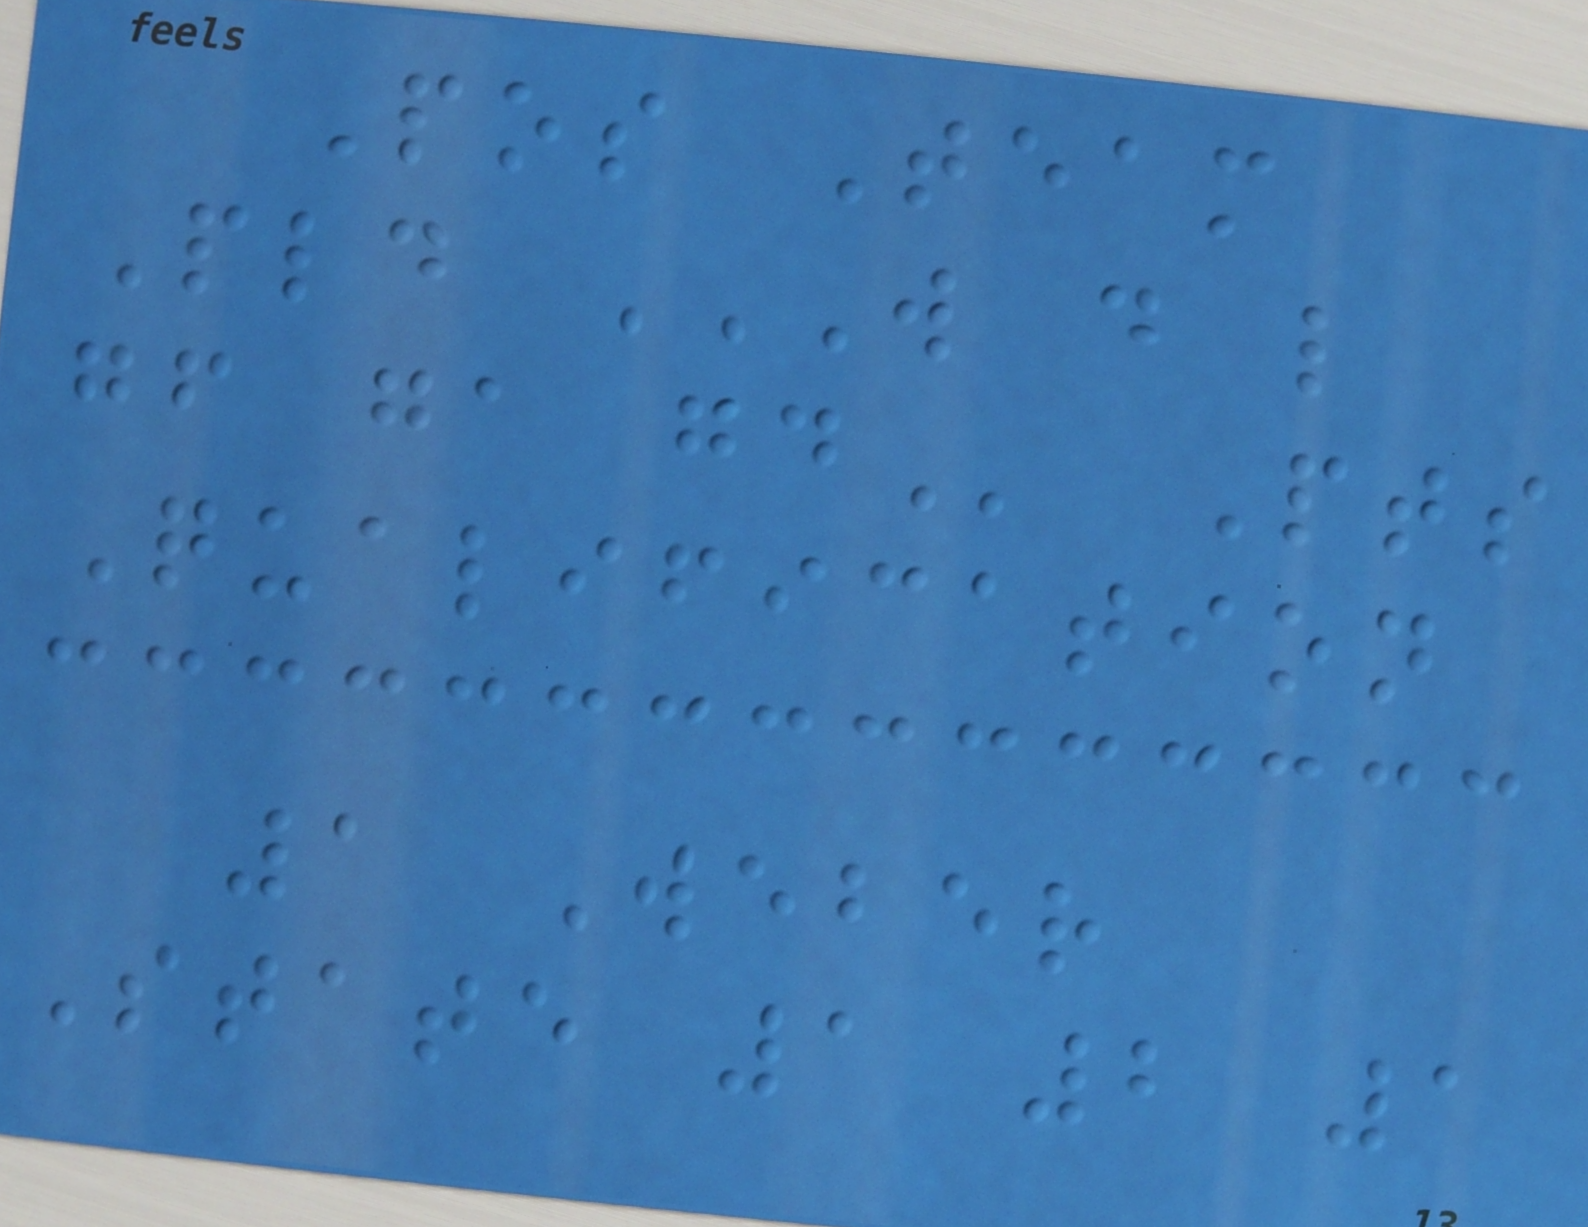Pos Team
Pld W D L
GF GA GD Pts
Qualification
1 Weber
State 1 2 1
